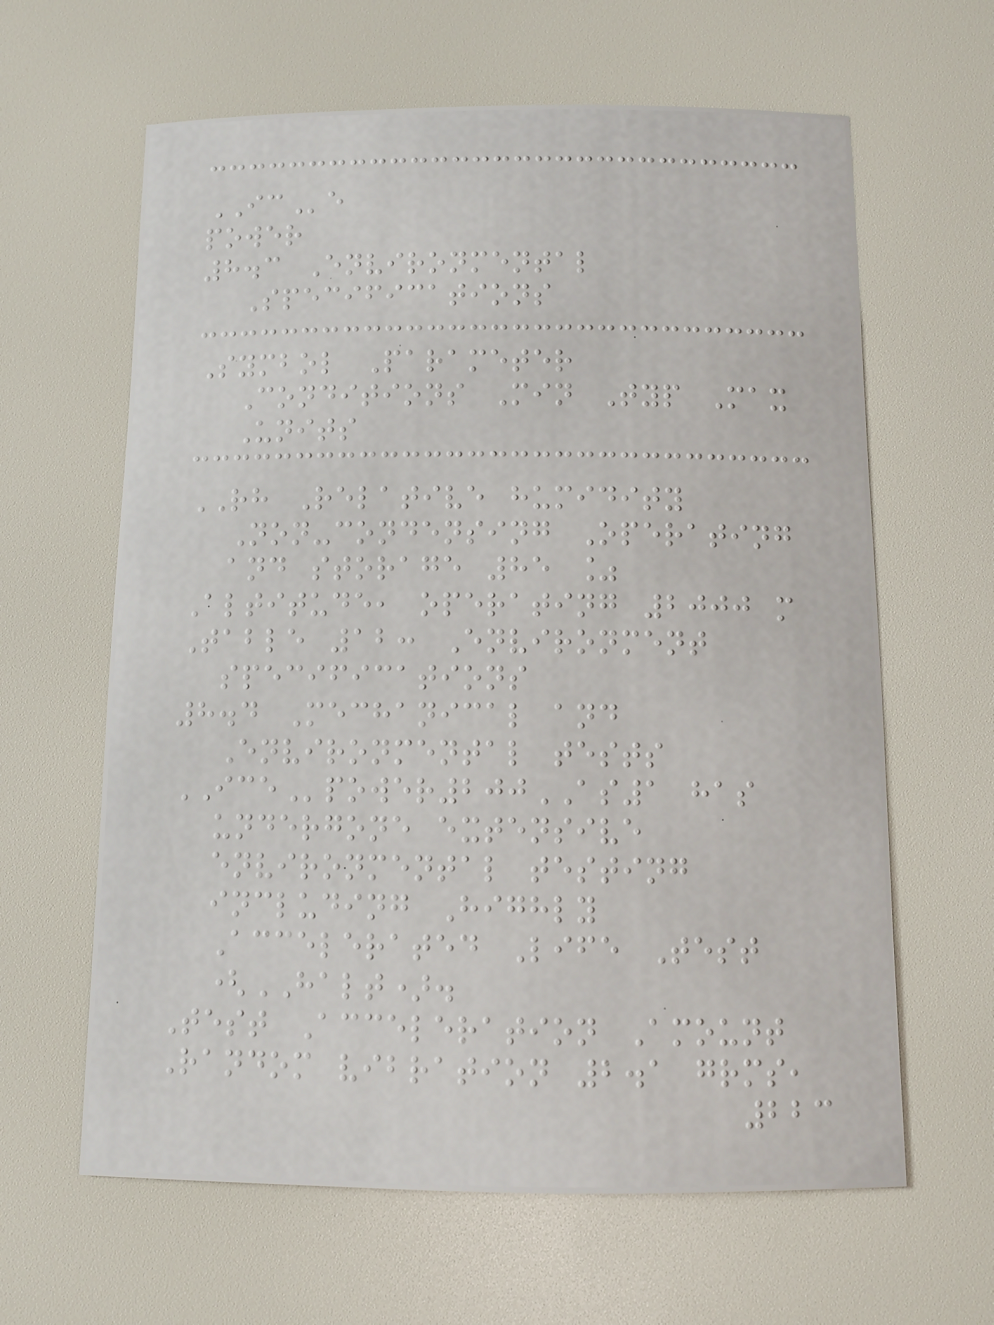ICe
power
8.3 Environmental
Specifications
Symbol Parameter
Conditions Min Typ Max
Units
RH Relative humidity
Non-condensing Operating
and storage 85 %
Altitude, operating 2000 m
Table 12: Environment
specifications
8.4 Mechanical and
Environmental tests
ICEpower200AS1 has
undergone extensive
environmental testing
including Highly
Accelerated Life Test
(HALT).
Test Acceleration Amount
Random vibration 2.1 grms,
223
